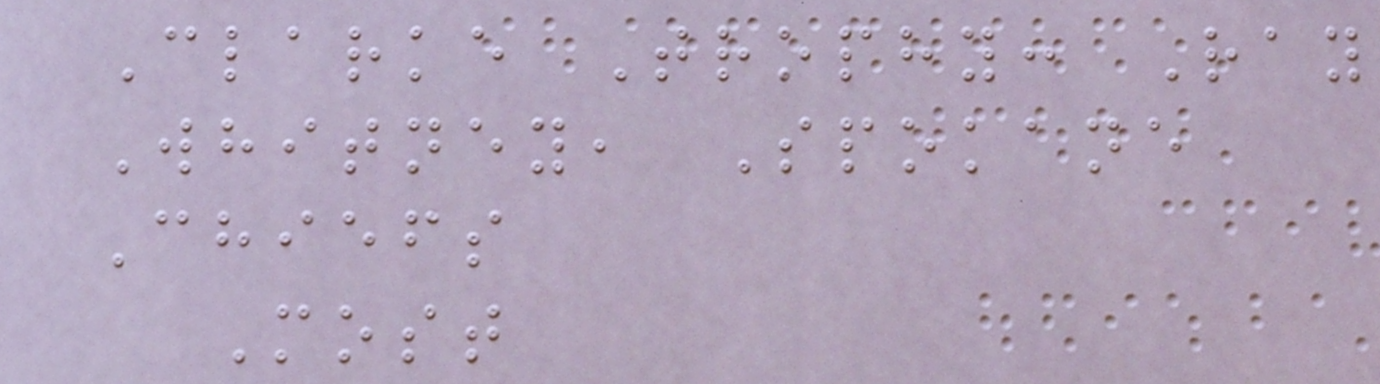Clarke Trophy: Ray
Whitney, Spokane
Chiefs
Most
